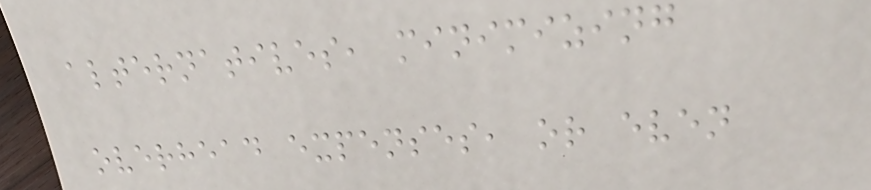alternatives, minimizing
overhead expenses, or even
